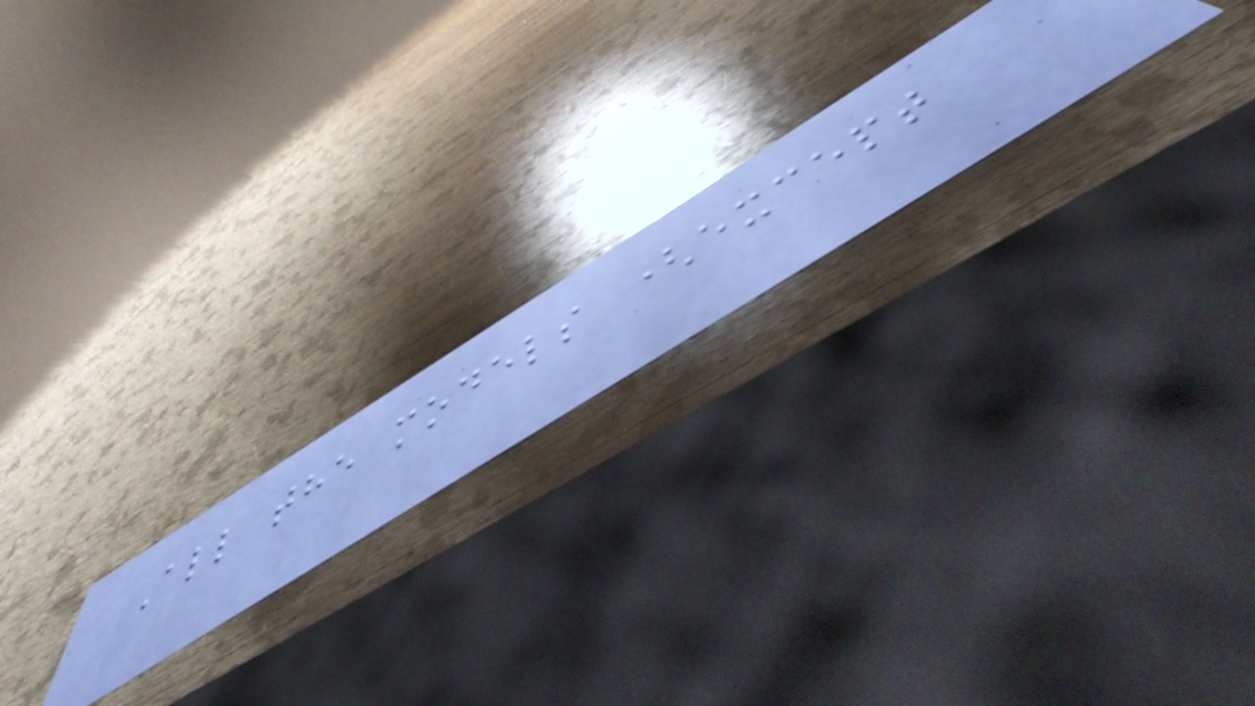All the models (except
